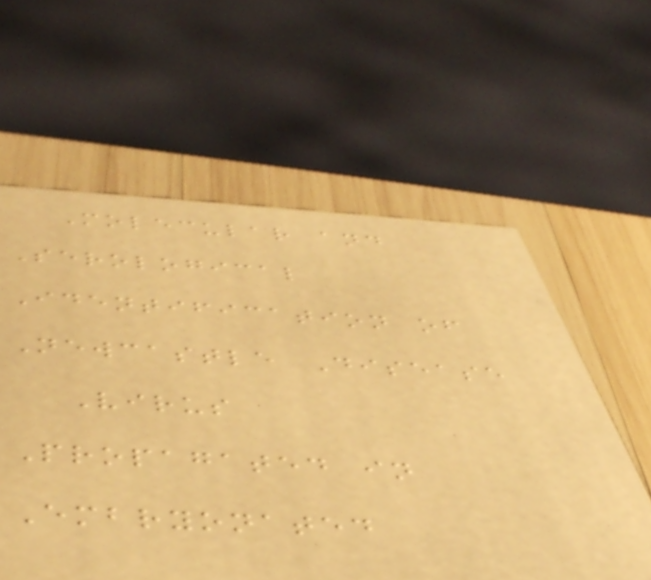Molecular and
Serological
Identification of
Newcastle Disease
Virus
Propagated in
Embryonated
